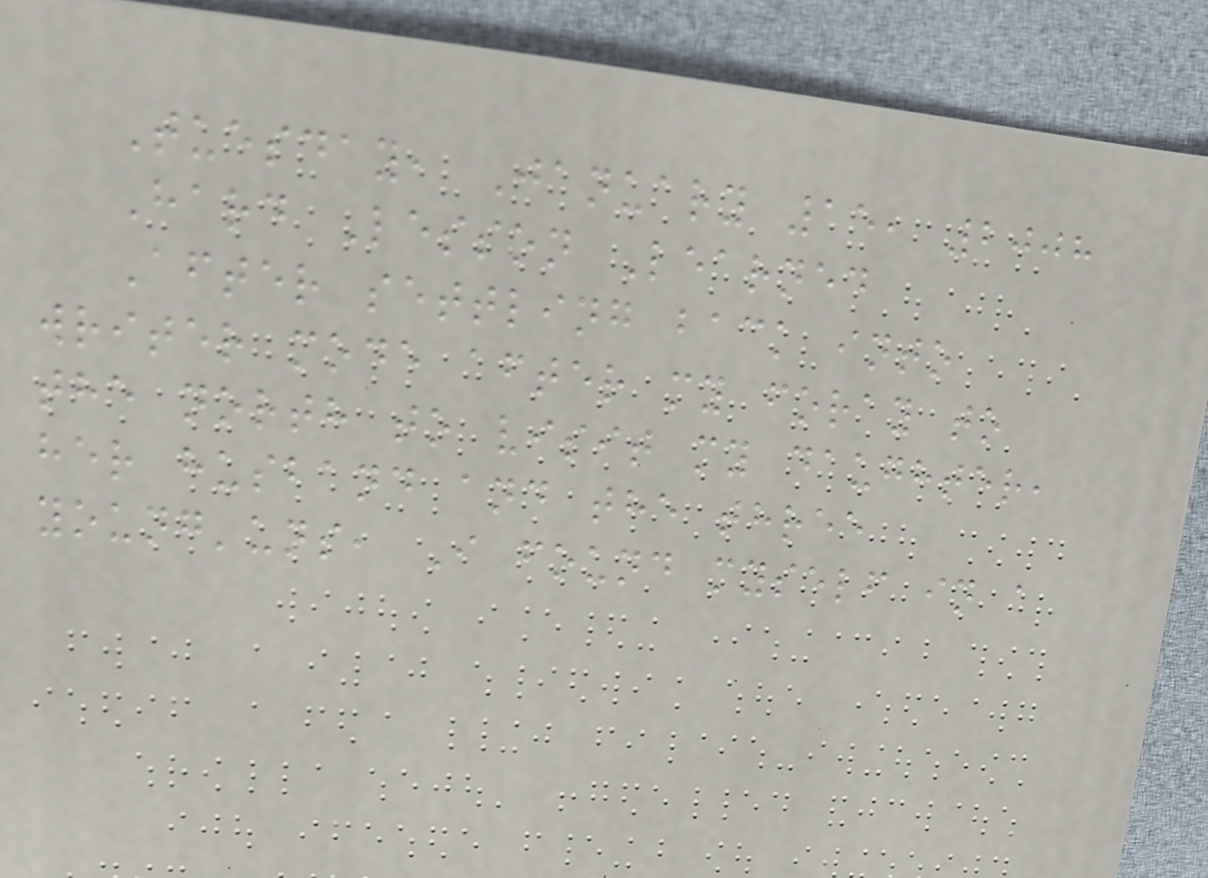Tuesday, January 15, 2008
Hard Lesson Learned
After settling back into
writer mode after my foray to
the north to visit my daughter,
her husband and the three
young'uns, I found myself in a
